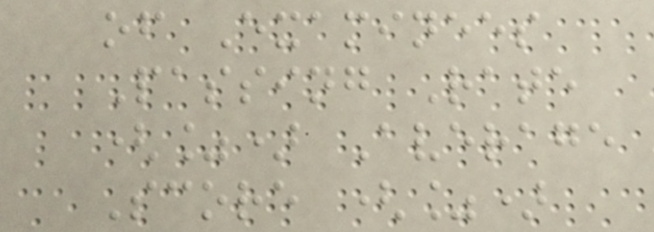of Examinees
Passing Rate
(%) Average
Score (%)
